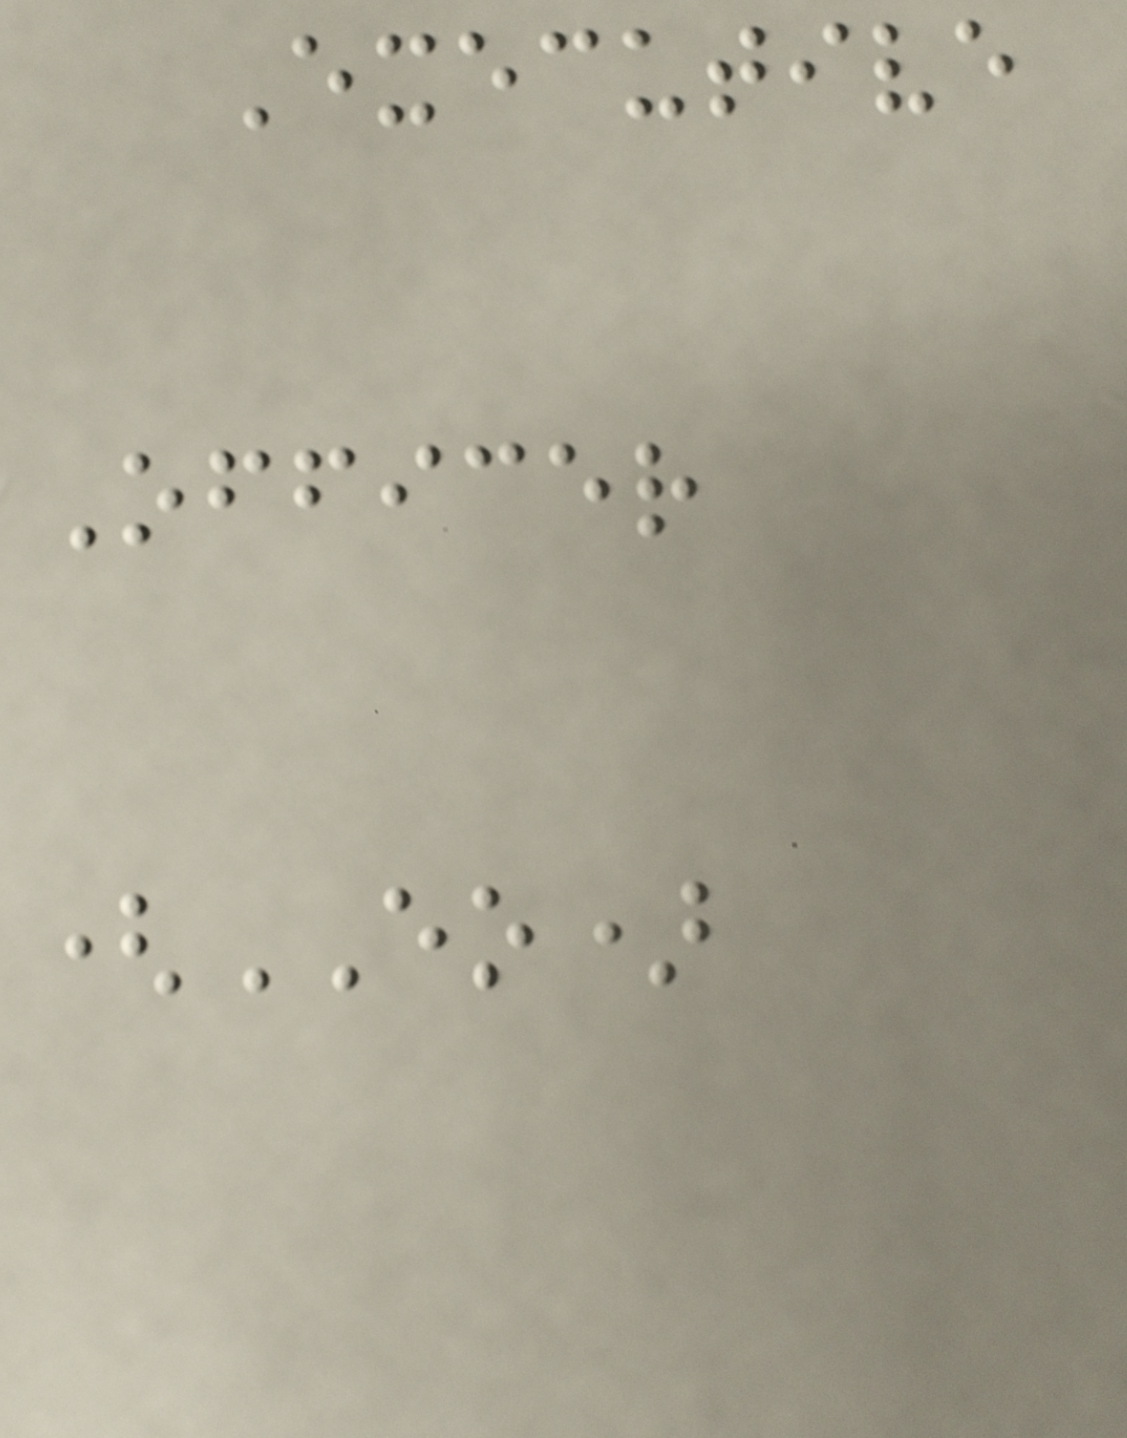Executive
Officer
(EO)
